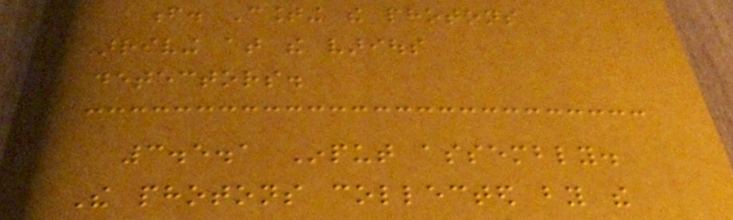f. Counting the photons
arriving at the various
detectors.
3.5.1 Input assembly.
The photons collected by the
